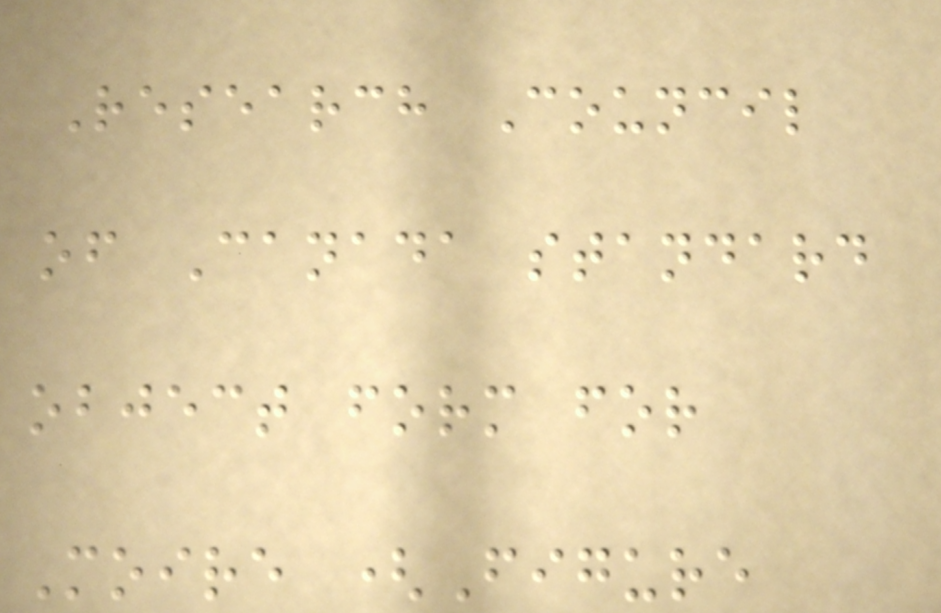Research Council
of Canada standard
object form for
Moire (Figure
